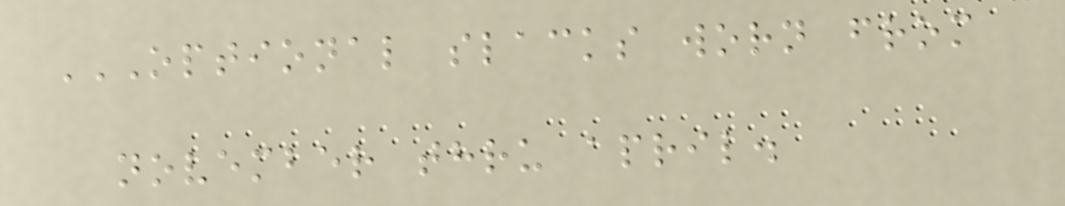OPTIONAL SLACKS WORN FROM
NOVEMBER THRU APRIL.
